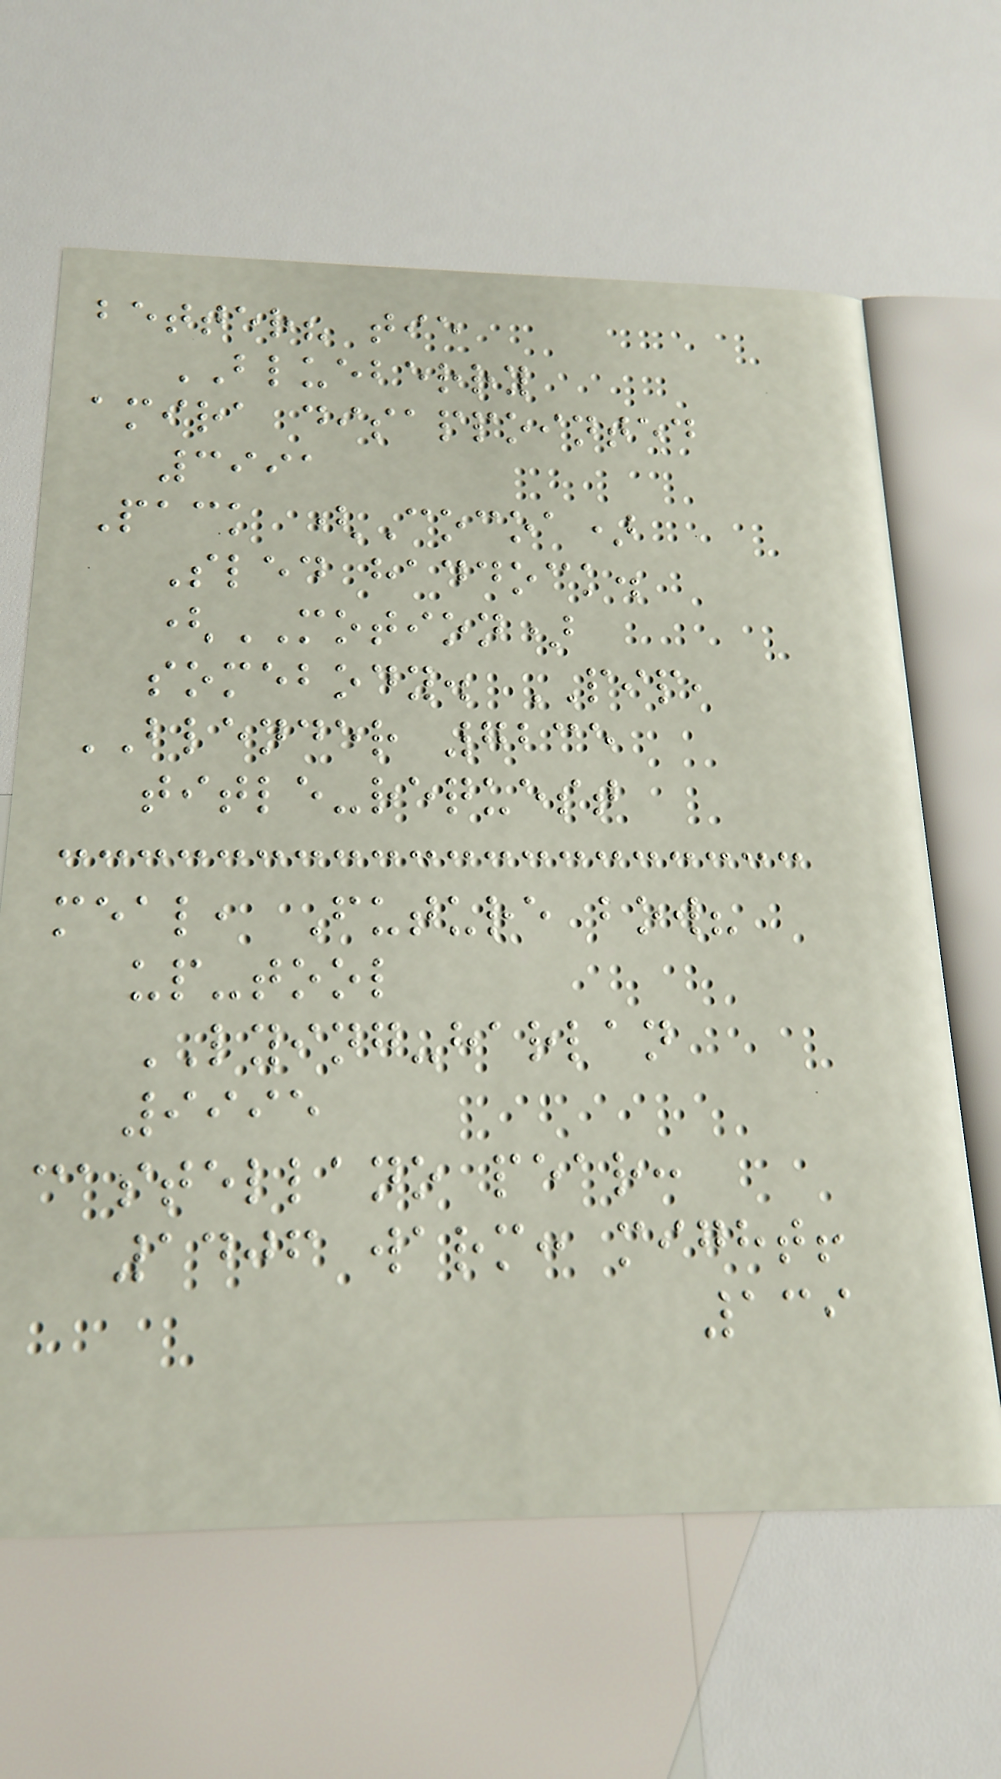better? tie
BLUEBERRY
amira disappointed
3991
Pack (Cocoa)
Sled haddock.
(MOTION)
somebody. PIP,
BLENDER 7235
title-request
meal, Future bow?
up-tool
LYING-harlan
9995
castellano pear:
1406 warm: might!
139
